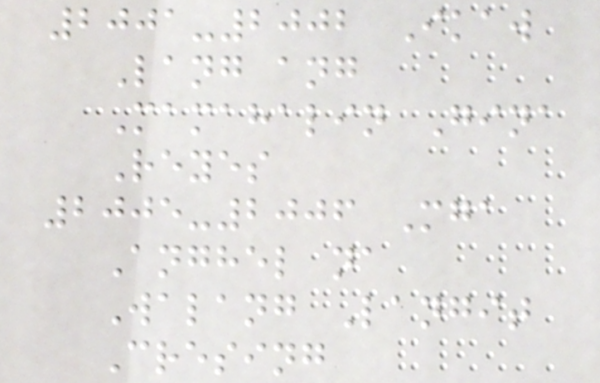2001-2002 Ikaw
Lang ang
Mamahalin Gina
Reyes
2005-2006 Mga
Anghel na
Walang Langit
Cresing
